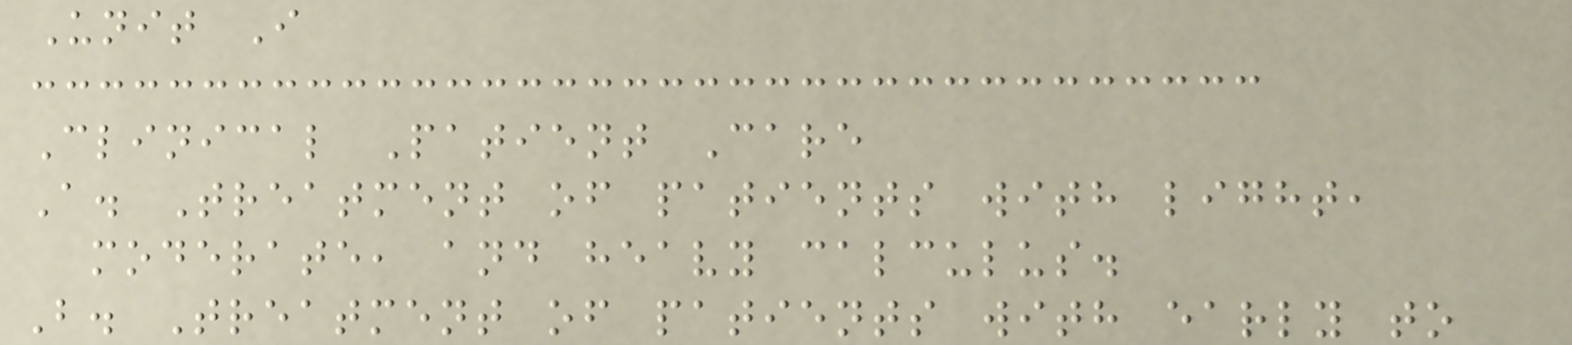Unit I
Clinical Patient Care
A. Treatment of patients with light,
moderate, and heavy calculus.
B. Treatment of patients with early to
